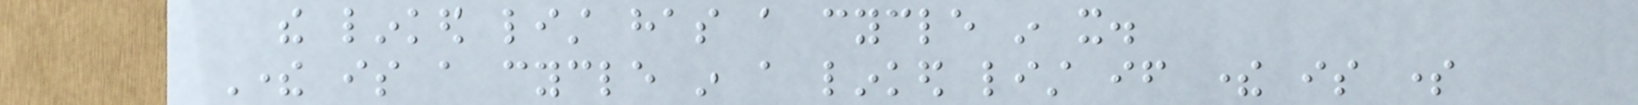the linked list has a cycle in it.
There is a cycle in a linked list if there is some
